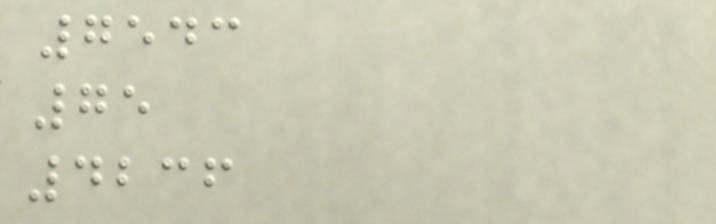7543
75
4236
